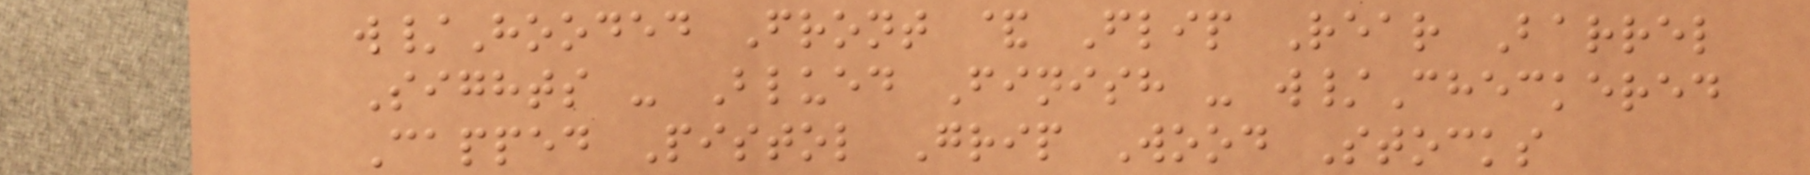w/Hooded Front & Flip Rear Barrel
Sights - Blued Finish - w/Checkered
Capped Pistol Grip Wood Stocks
